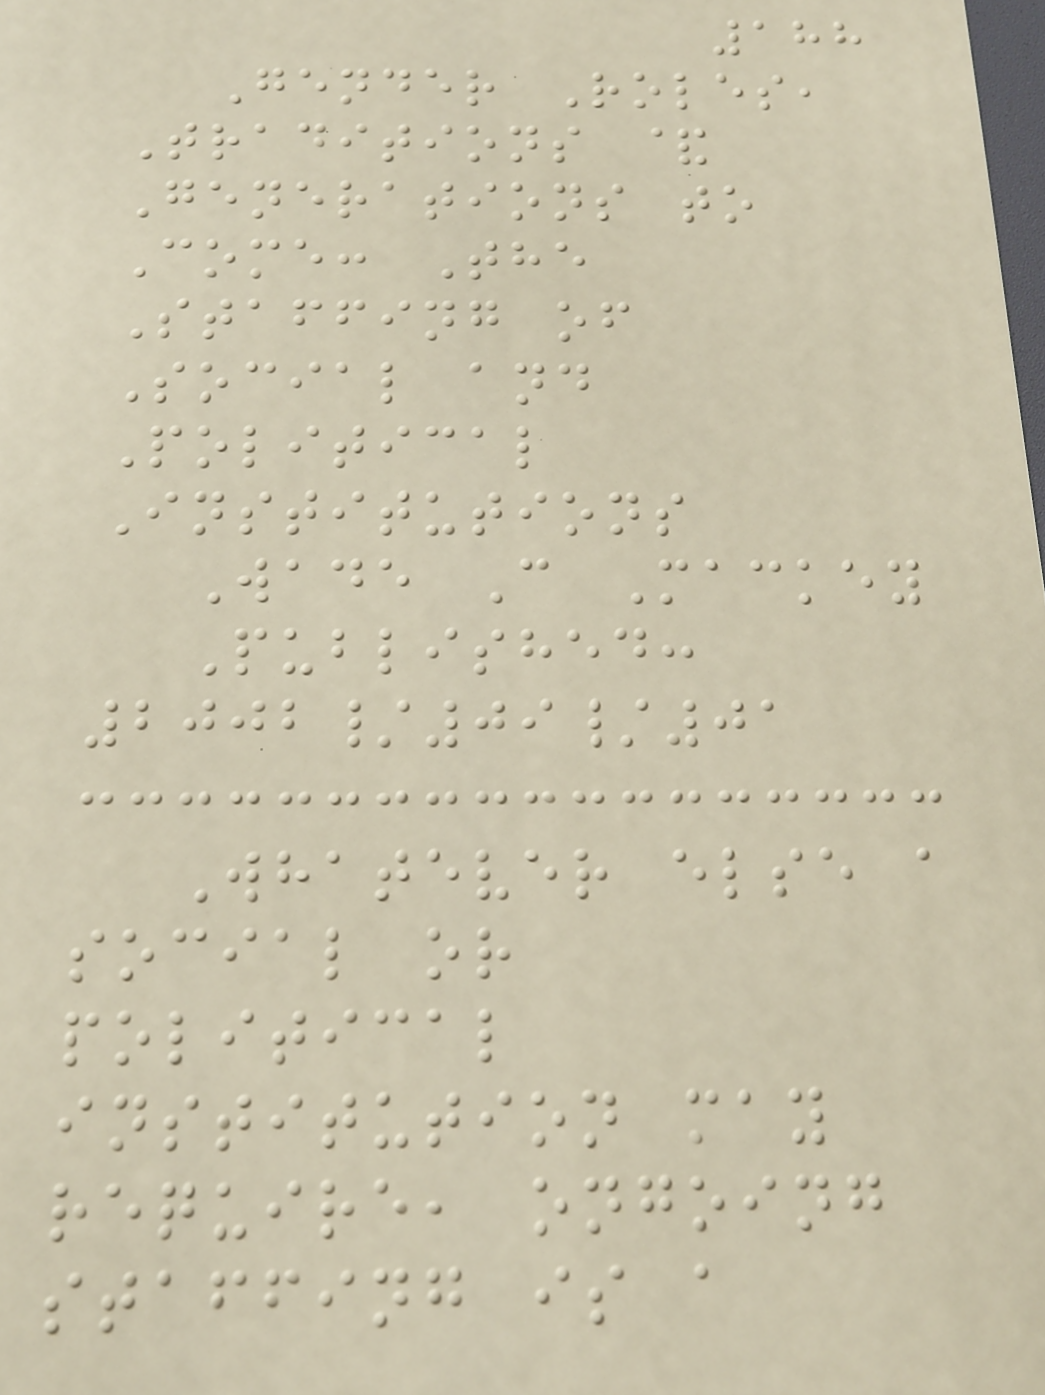188
Gender Roles,
Traditions &
Generations to
Come: The
Staffing of
Social and
Political
Institutions
Wade C Mackey
Published:
2002/09/01
Whatever else a
social or
political
institution may
require, ongoing
staffing is a
